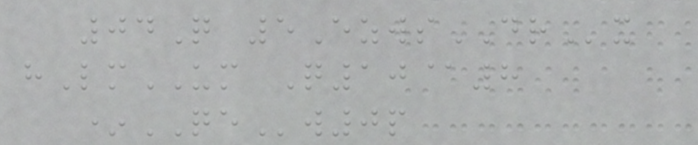04Q 5EzwsDRx
hLmUM Q10@8
*QEw0p
